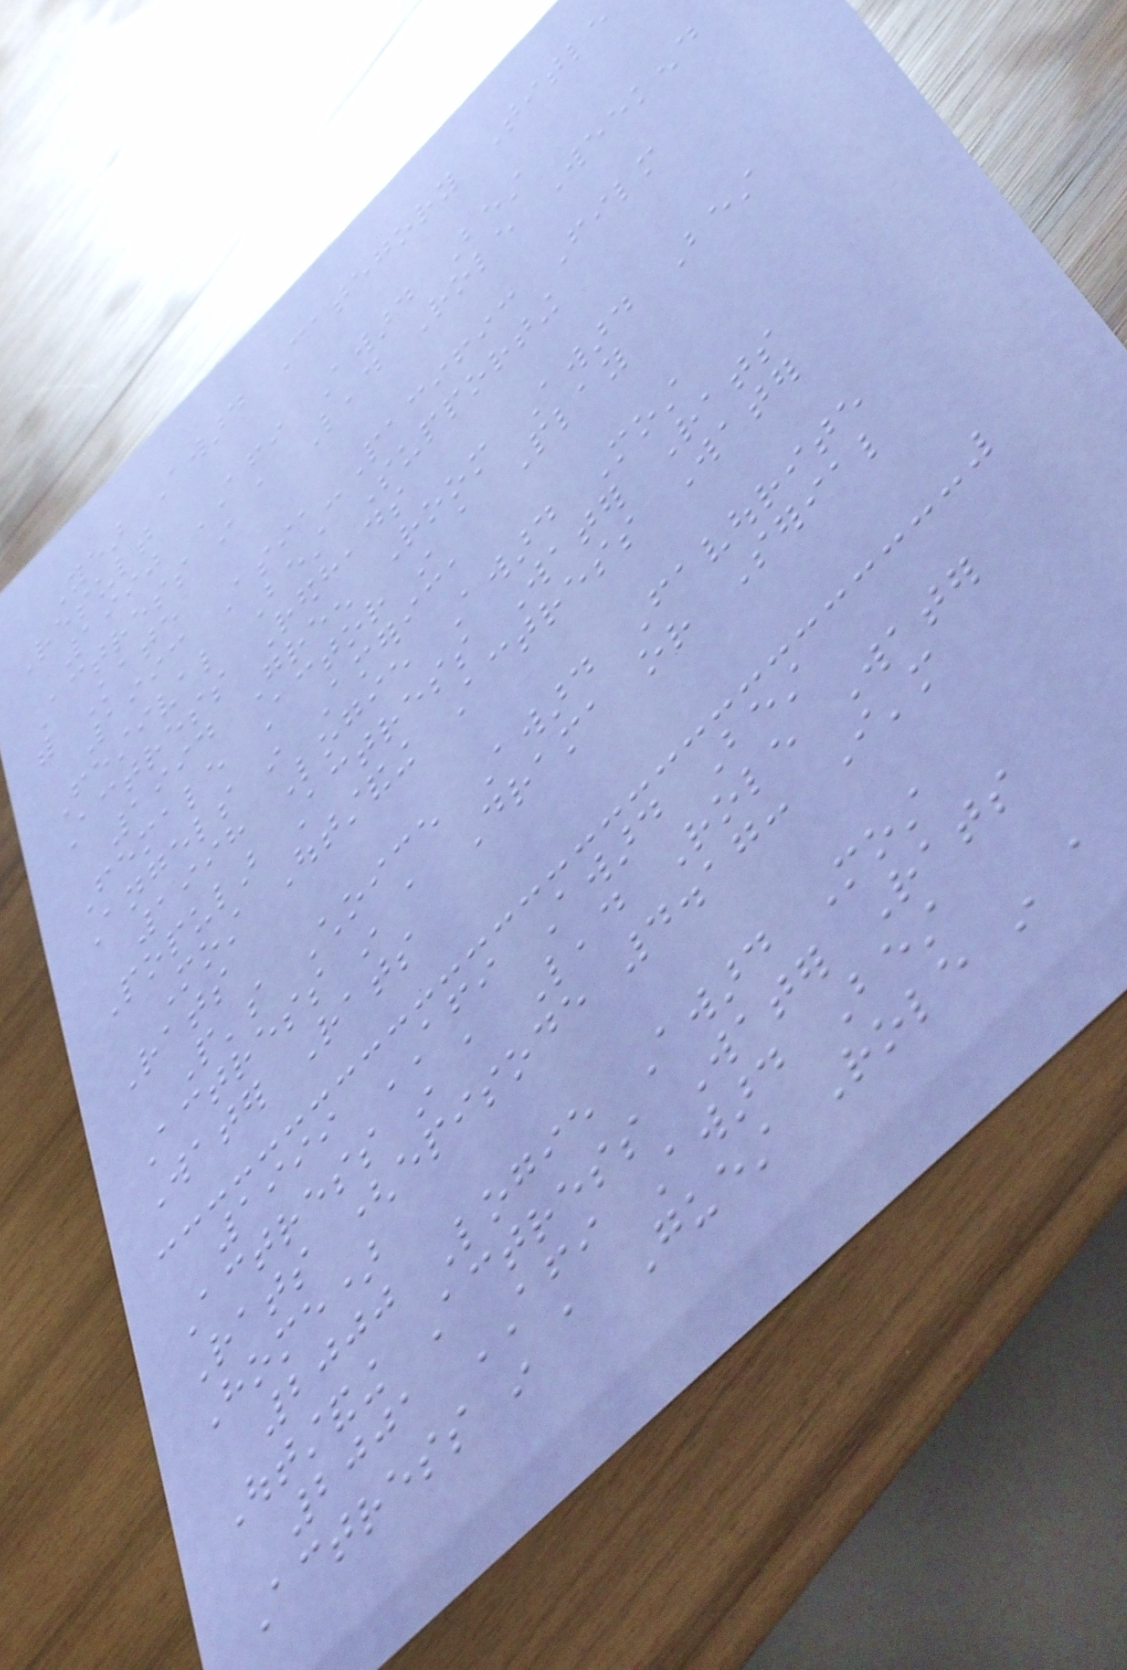Year Award Category Title
Result
1990 AFI Award Best
Actress in a Lead Role Weekend
with Kate
1993 Asia-Pacific Film
Festival Best Supporting
Actress Redheads
1994 Green Room Award Best
Female Actor in a Play
Angels in America
1998 Logie Award Most
Popular Actress Water Rats
Most Outstanding Actress Water
Rats
People's Choice Award Favourite
Actress in a Drama or Serial
Water Rats
1999 AFI Award Best
Actress in a Lead Role Water
Rats (episode 4.17: I'm
Home)
2000 Logie Award Most
Outstanding Actress Water Rats
2001 AFI Award Best
Actress in a Guest Role in a
